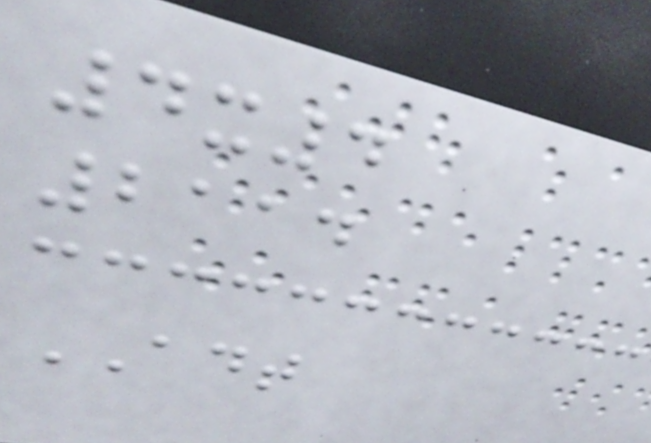4x4
2114
ADT
